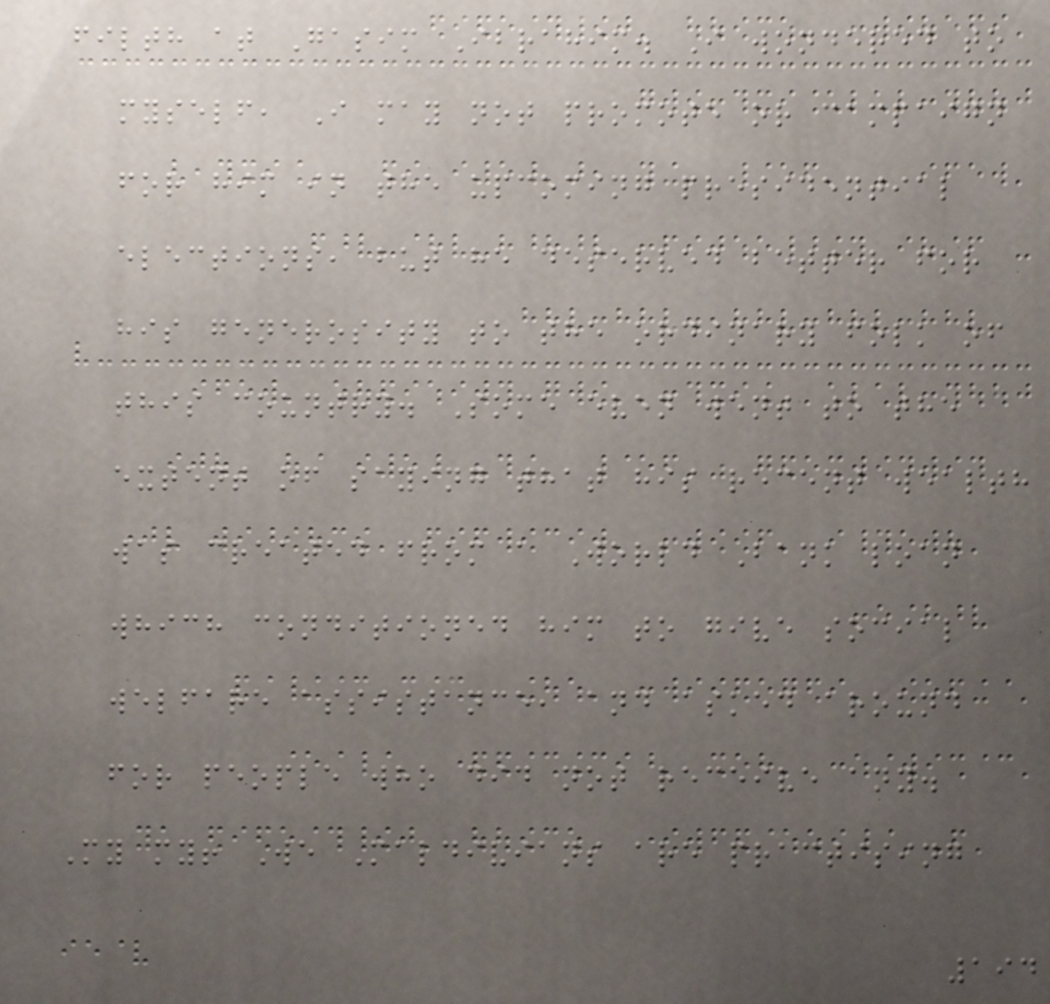filth at Gasim Ibrahim. I wondered to
myself, I may not promote or campaign
for him in the upcoming presidential
elections, but he deserved better for
his generosity to the ordinary folk of
this country. Some even went to the
extent of saying that his recent wealth
was created from a World Bank loan
which conditioned him to give social
welfare assistance, and asked around
for people who did not receive any.
My my! We Maldivians are practising
194
